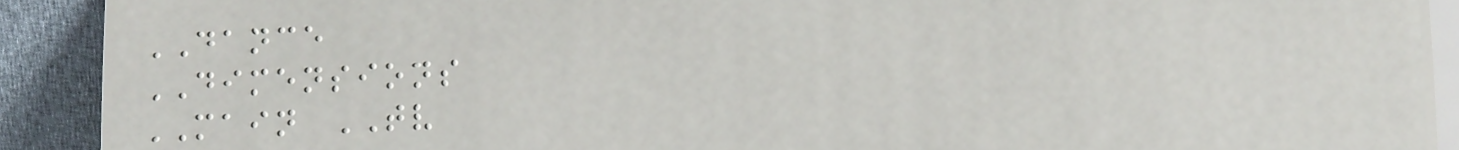DANCE
DIMENSIONS
MAIN TV
